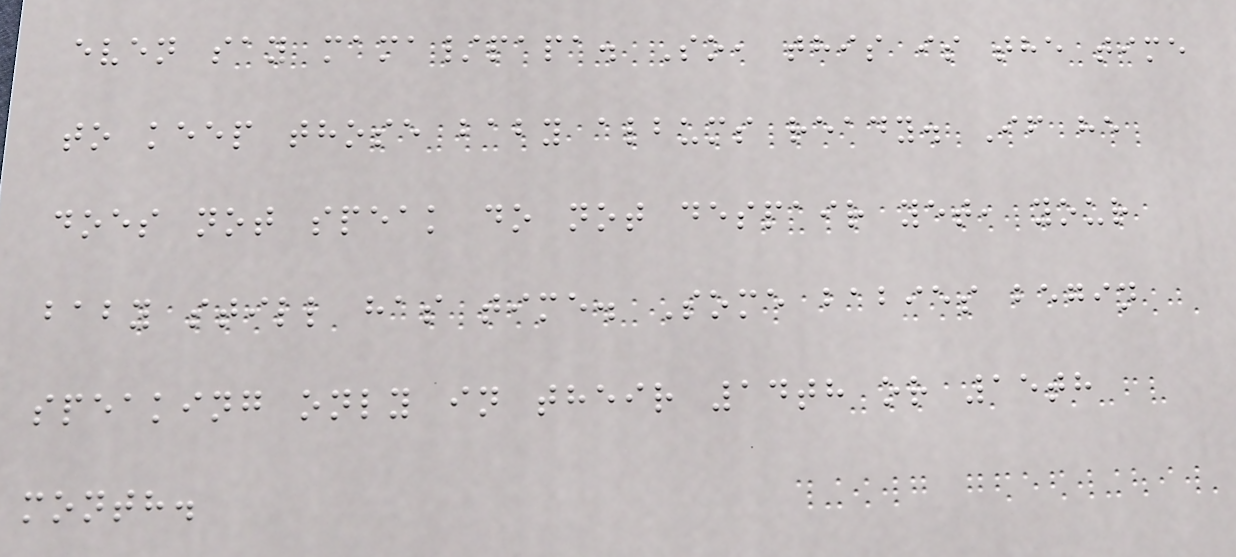even say mama/papa. So, this is the time
to keep those baby albums ready. If he
does not speak do not despair yet, your
baby still has time. Some babies begin
speaking only in their 14th or 15th
month.
